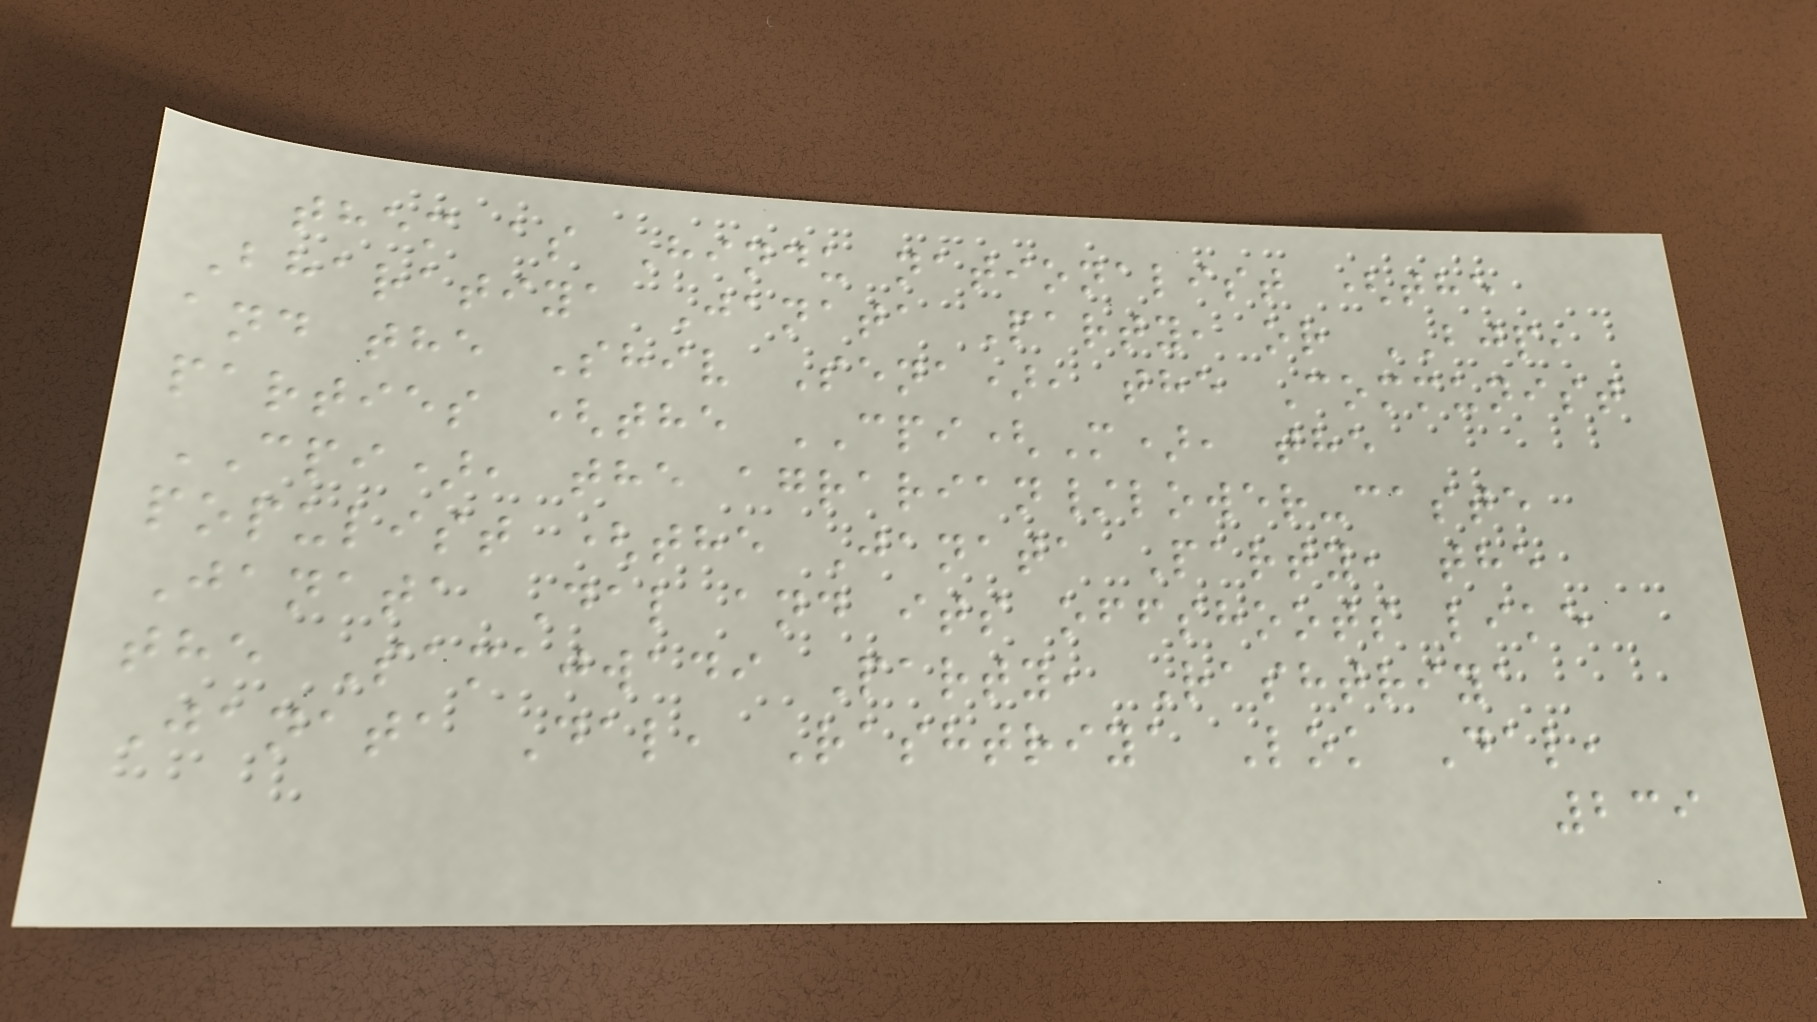them as Hindu nationalist (the
Bharatiya Janata Party, or BJP,
and the Shiv Sena), the Communist
parties (the CPI(M), the
CPI), the agrarian/lower-caste
populist (the Janata Party, the
Janata Dal and its offshoots like
the Samajwadi Party, Rashtriya
Janata Dal, Rashtriya Lok Dal,
239
